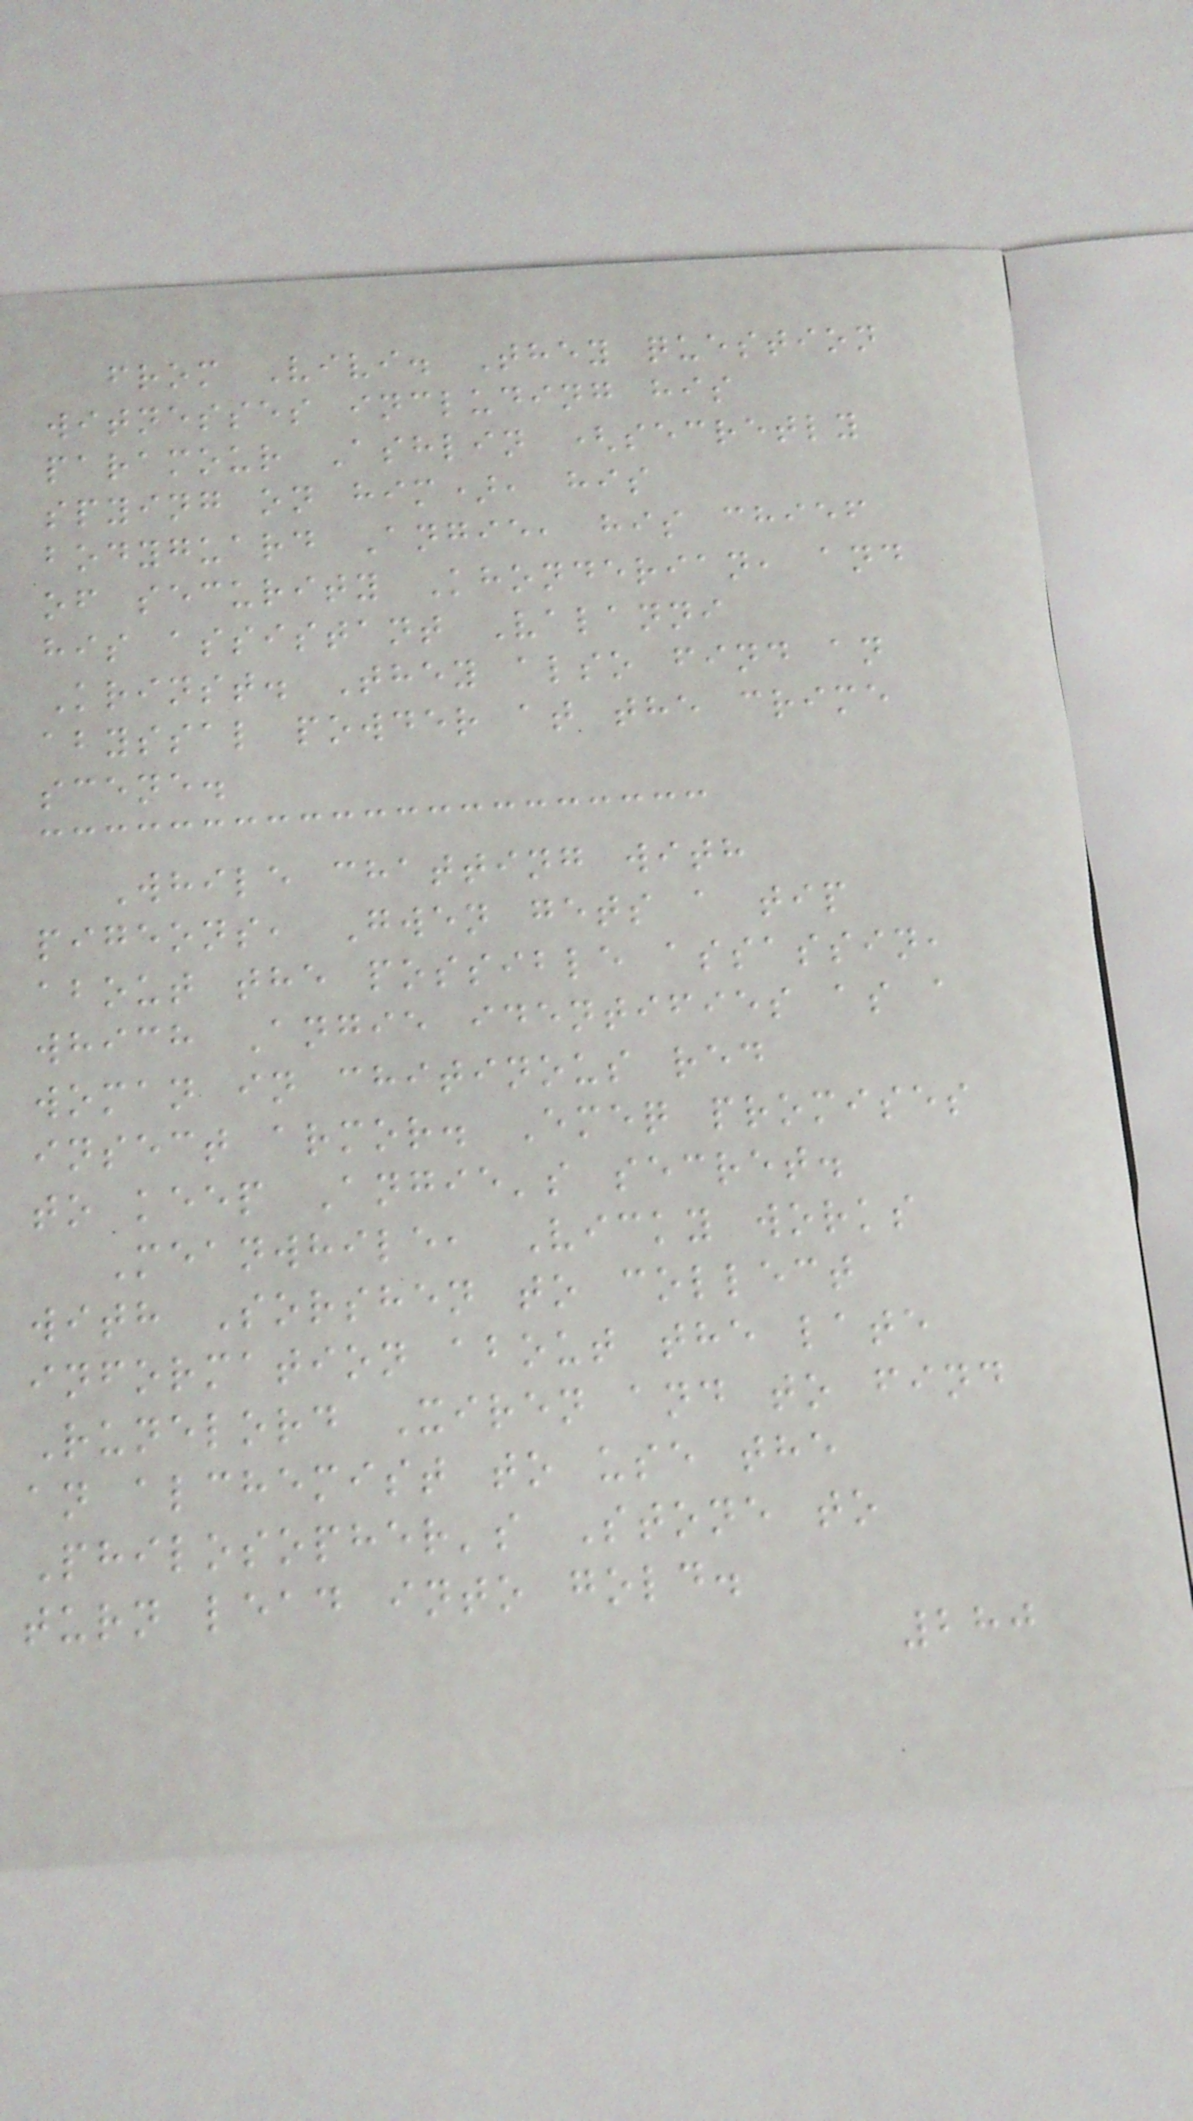from Vivi. They question
witnesses including his
paramour Ashlin (secretly
spying on him), his
bodyguard Angie, his chief
of security Khonderian, and
his assistant Valanni
Krinst. They also find an
abyssal powder at the crime
scene.
While chatting with
pigeons, Gwen gets a tip
about the possible assassin,
which Angie identifies as a
woman in chitinous red
insect armor. Emeq promises
to keep Angie's secret.
Meanwhile, Vicky works
with Sorshen to collect
information about the late
Runelord Xiren and to find
an alchemist to use the
Philosopher's Stone to
turn lead into gold.
280
